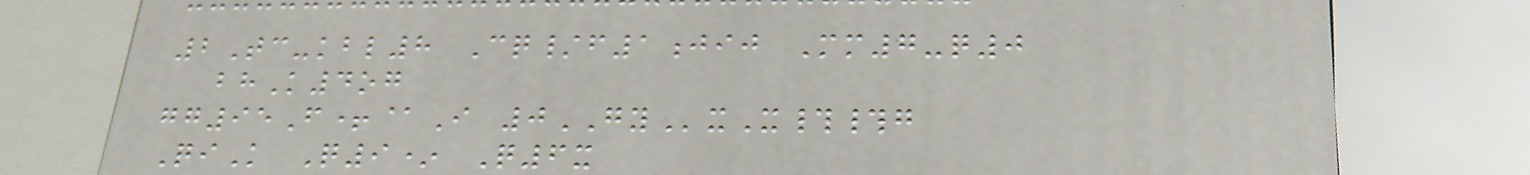2Tc-kbl8 Cq/f1jij Mm7-q0
bhK4og
gg95F+@I 0GYxX##g
QiK Q9* Q6x
